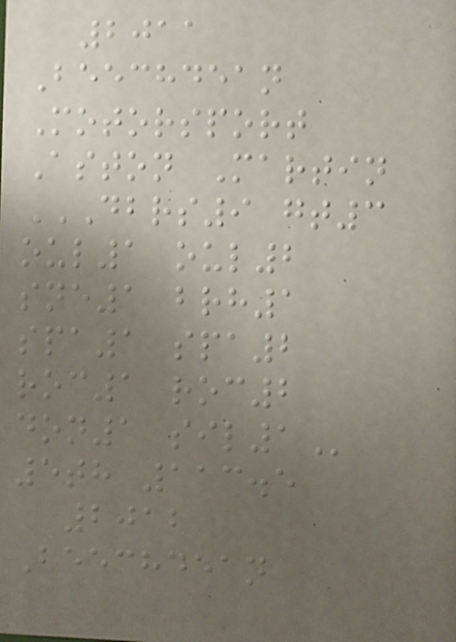2011
Beechdean
Motorsport
Aston Martin
DBRS9 GT3
OUL1 OUL2
SNE1 BRH1
SPA1 SPA2
ROC1 ROC2
DON1 SIL1
5th 113.5
2012
Beechdean
